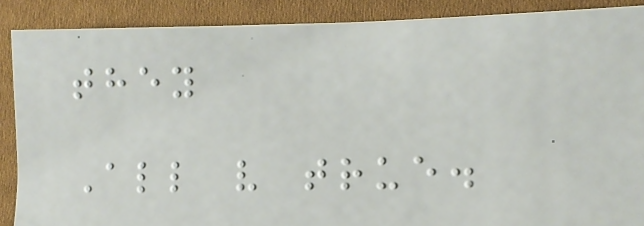they
All v true.
